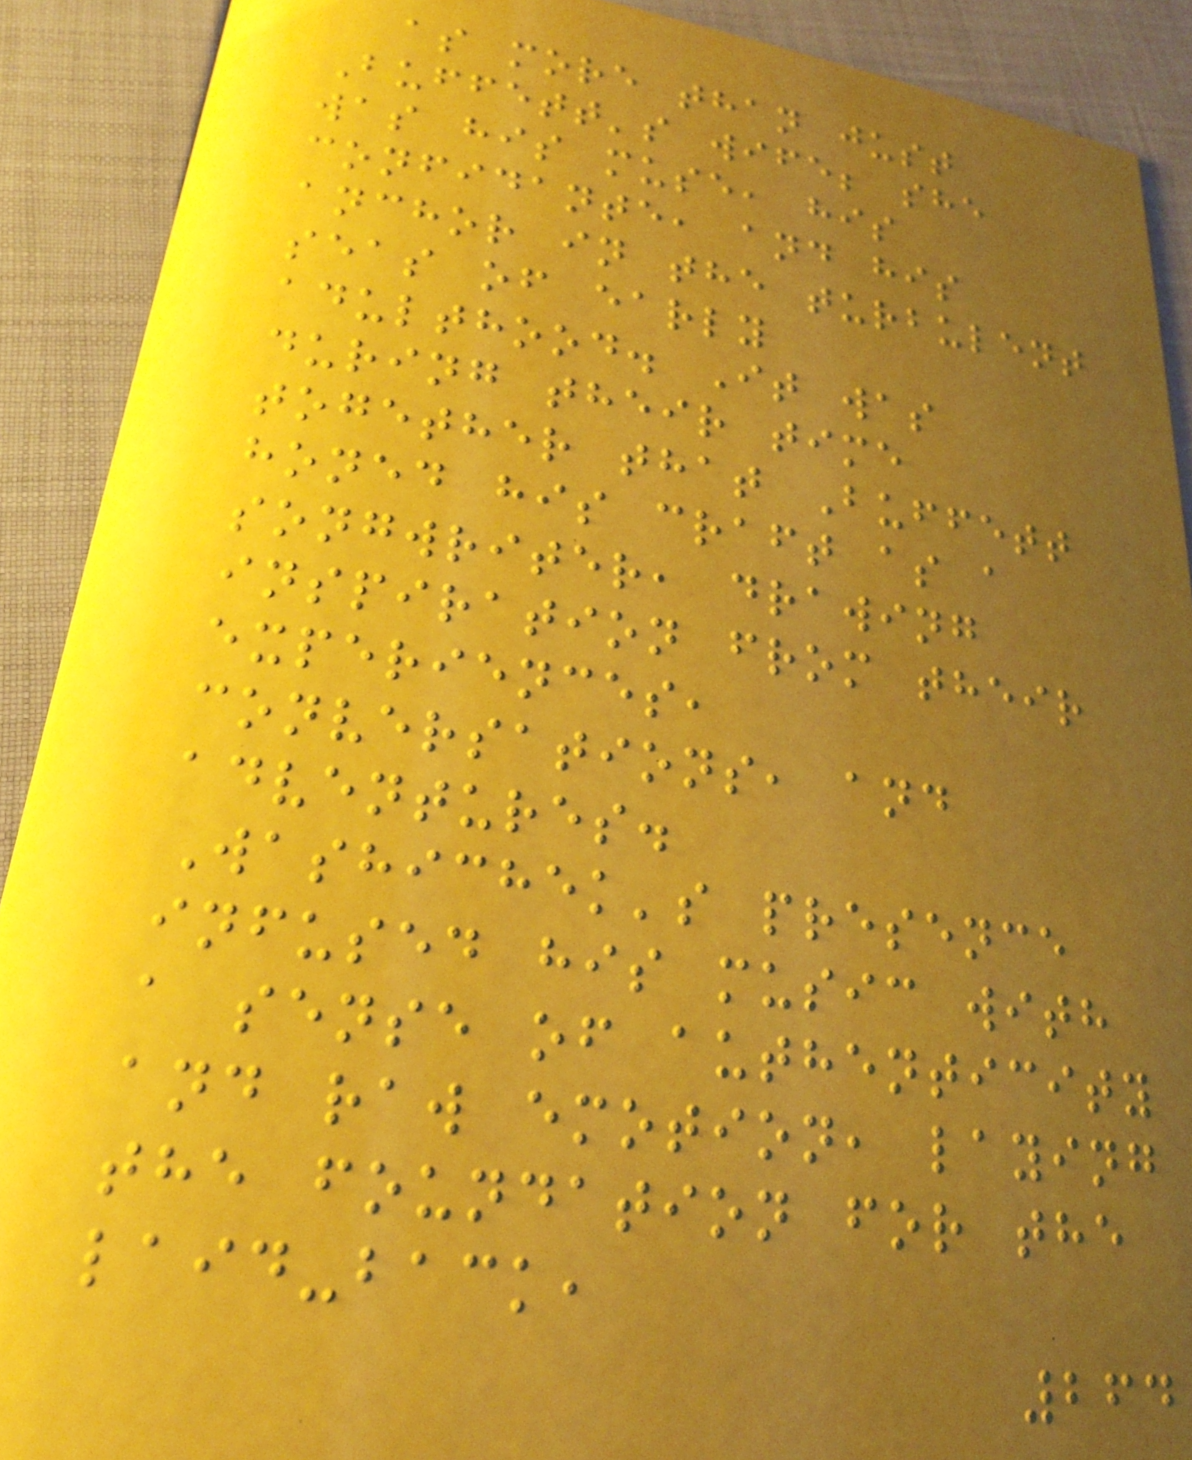as more than just
Buffett's wife; she
was his muse, his
confidante, and his
anchor in the turbulent
seas of early
adulthood. It was
during their time
together that Buffett
honed his craft as a
songwriter, drawing
inspiration from their
experiences,
conversations, and
adventures.
Washichek's presence
infused his music with
a sense of authenticity
and raw emotion, laying
the foundation for the
laid-back,
264
